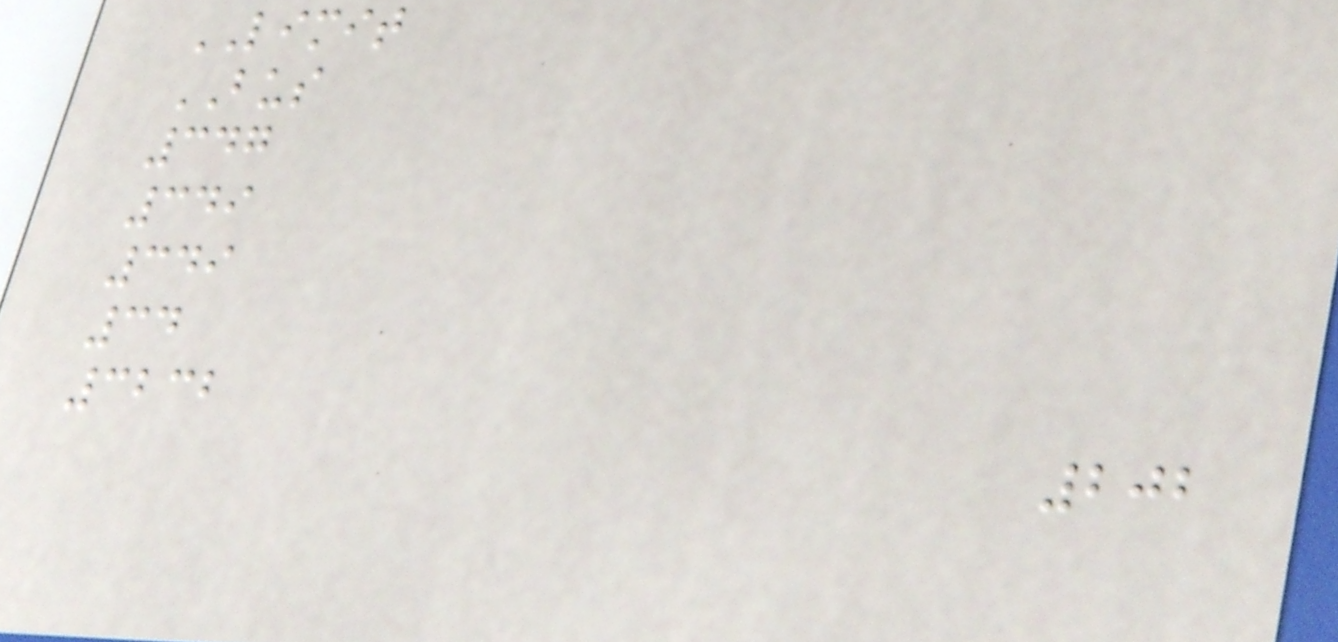LIMIT
BUS
347
349
349
34
3232
202
